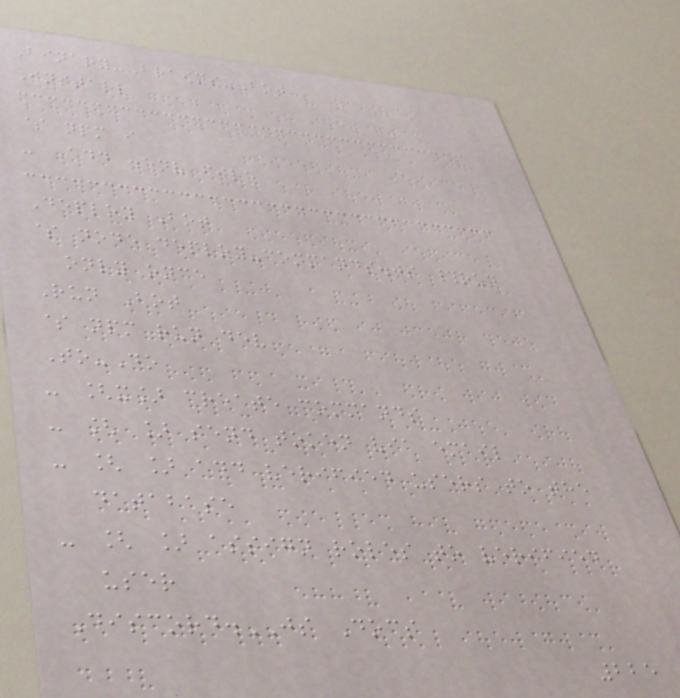Binary-Brains-Bot
Install
$ npm i
- Add .env file
Deploy Bot
$ node deploy-commands.js #run
only once
Run Bot
$ npm run dev
To-Do
- [x] create commands
- [ ] send token via email
- [ ] add verified users to the
database
- [ ] assign roles to verified
user
Discord.JS Docs
225
